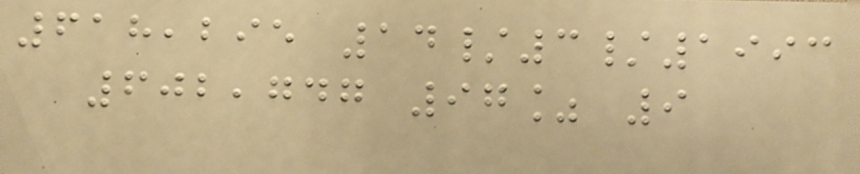618,295 14/3/1993
602,747 97% 9
